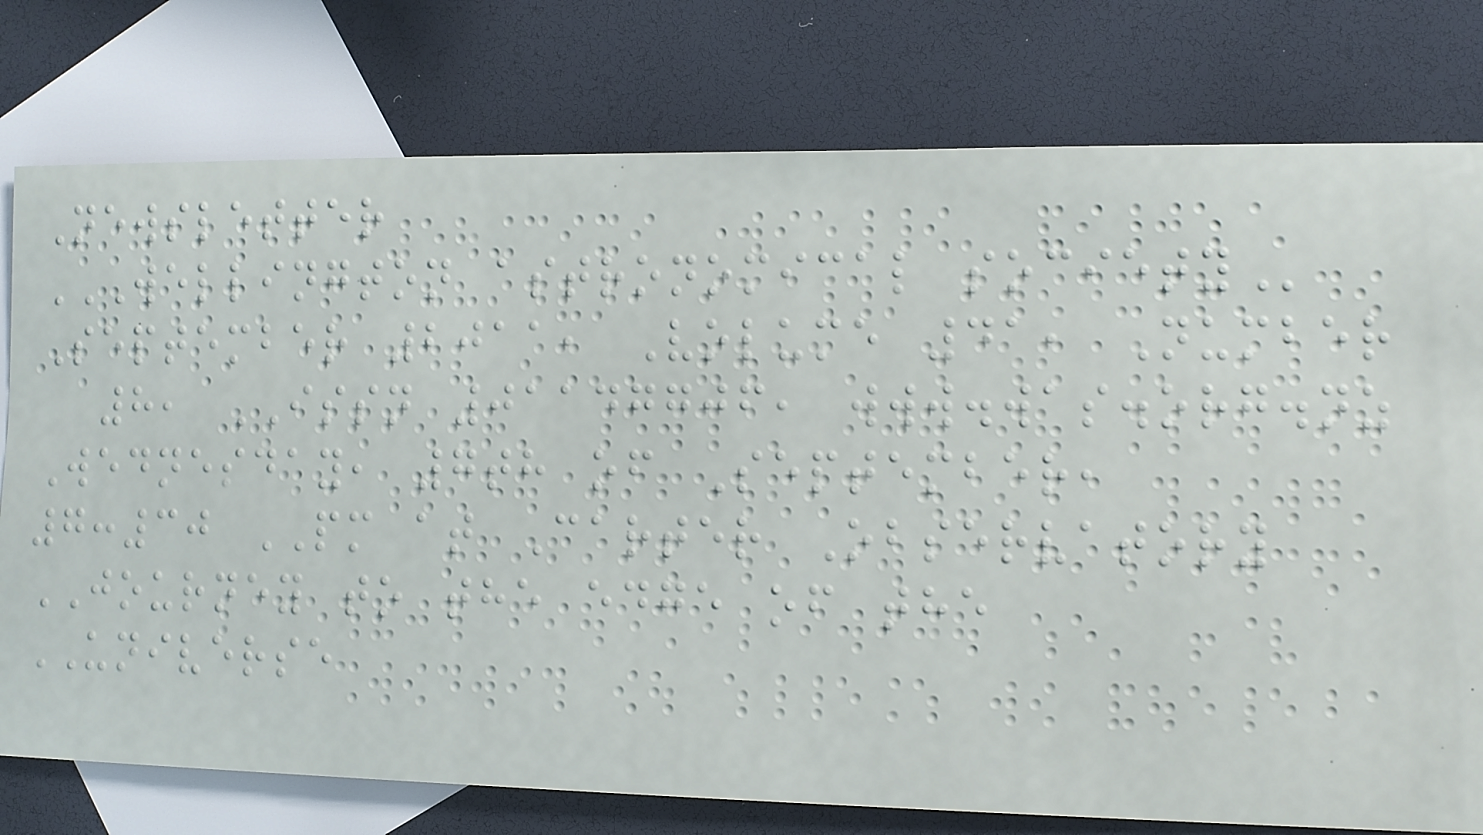Newsletter
WELLINGTON ASTRONOMICAL SOCIETY
September 2011, Volume 41, Number
8, ISSN 01147706, www.was.org.nz
Wednesday, 7th of September,
7:30 PM at Carter Observatory
JOURNEY to the edge of the
UNIVERSE
